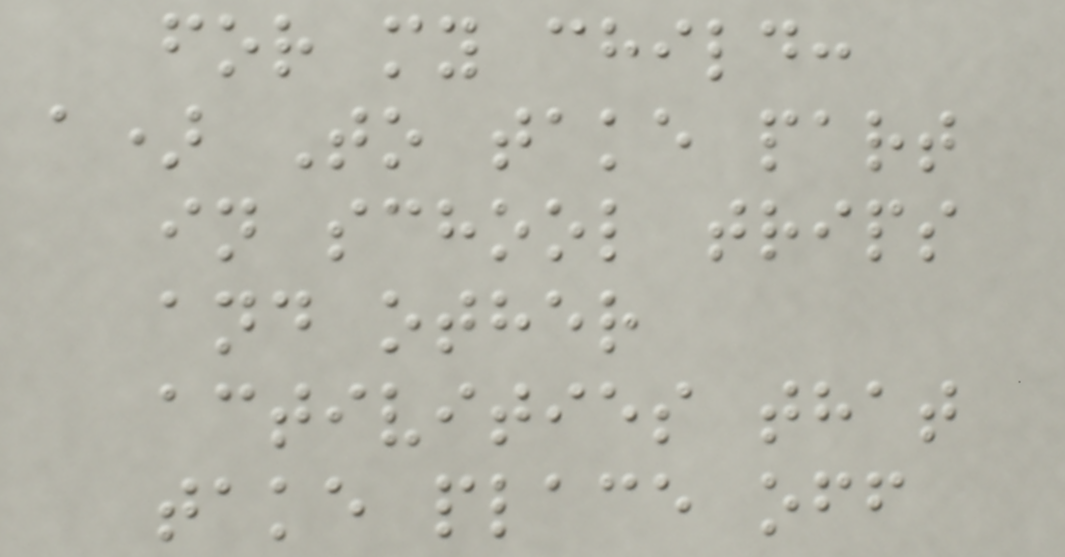for my child:
a) To take part
in school trips
and other
activities that
take place off
